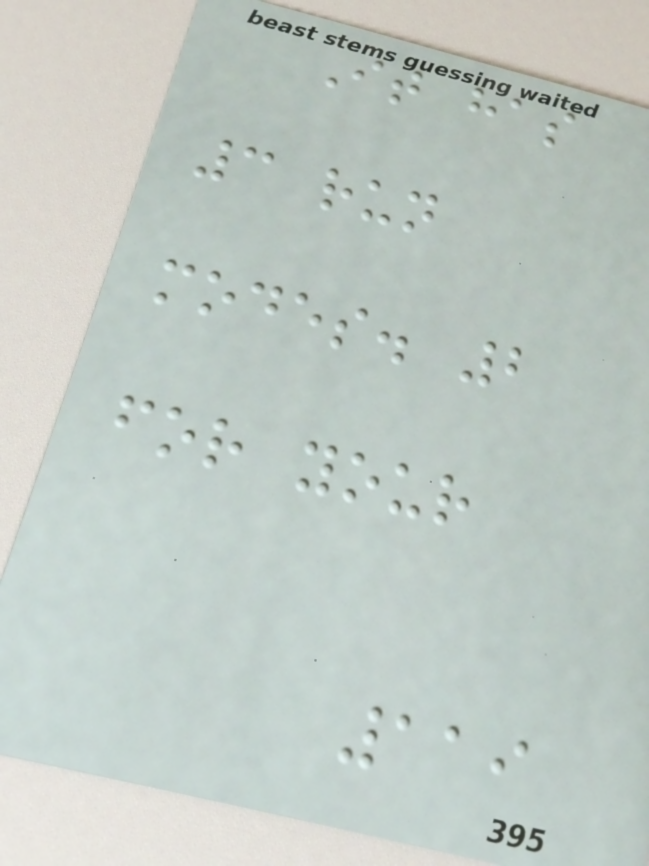It has
3 run
modes. 2
for your
119
